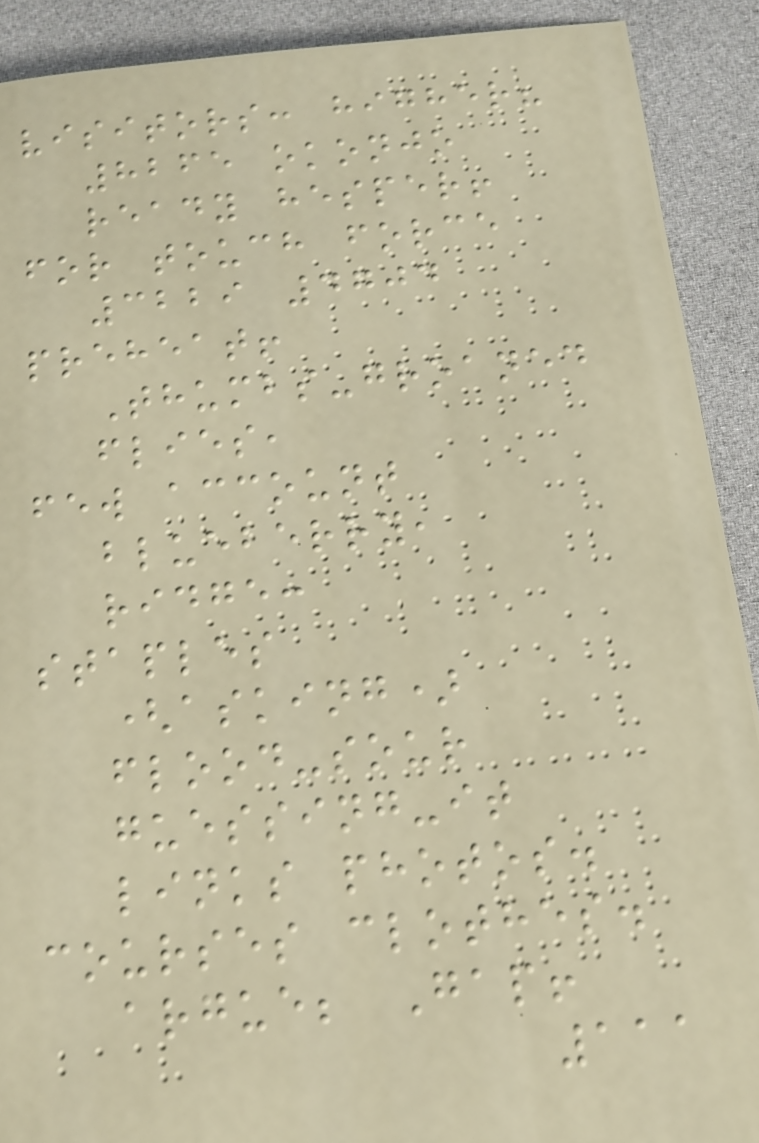visitors: higher?
8265 okonjo
ready hesper!
for touch force
3229 4704
preheat!
Thumbs-groaned
flies,
few account
blueberry,
ridge:
staples
(asking)
flood-sour
guessing-it
links photos.
courses clothes.
argue; Gap!
111
